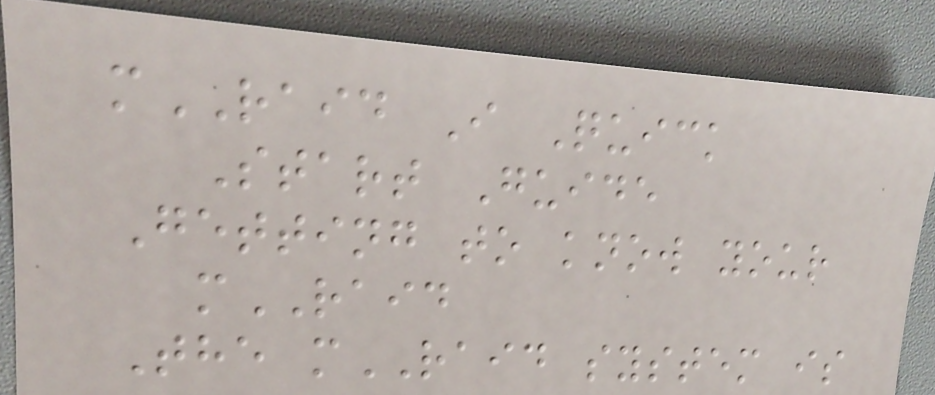mRAID I Quick
Start Guide
Getting to know your
mRAID
The mRAID system is
